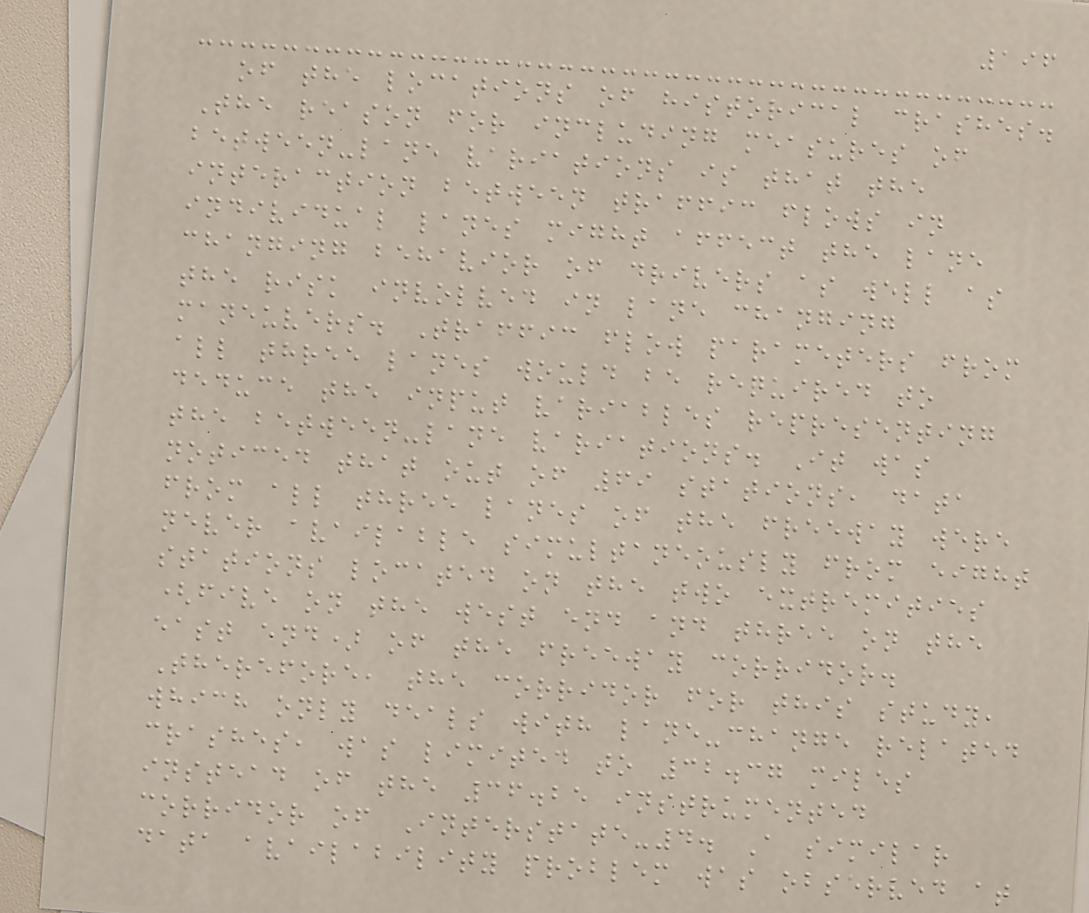196
of the locations of historical crashes.
The reason for including measures of
between-lane variations is that the
interaction between traffic flows in
individual lanes might affect the lane
changing behavior of drivers as well as
the risk involved in lane changing
maneuvers. Traffic flow parameters from
all three lanes would be required to
deduce the input variables representing
the between-lane variations. It was
noticed that out of 69 stations, data
from all three lanes of the freeway were
never available simultaneously from eight
stations located on the two extremities
(five on the west end and three on the
east end) of the freeway corridor.
Therefore, the corridor for this study,
which only deals with lane-change related
crashes, was limited to 32.37 miles
instead of the 36.25 instrumented
corridor of Interstate-4. A similar
data availability problem was observed at
